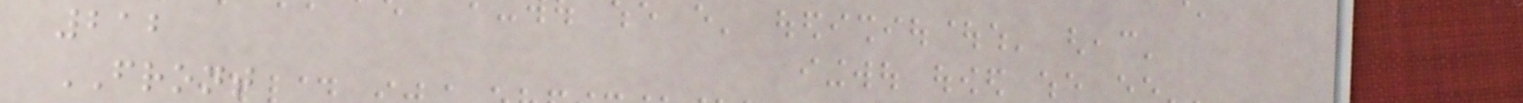212
FRONT
